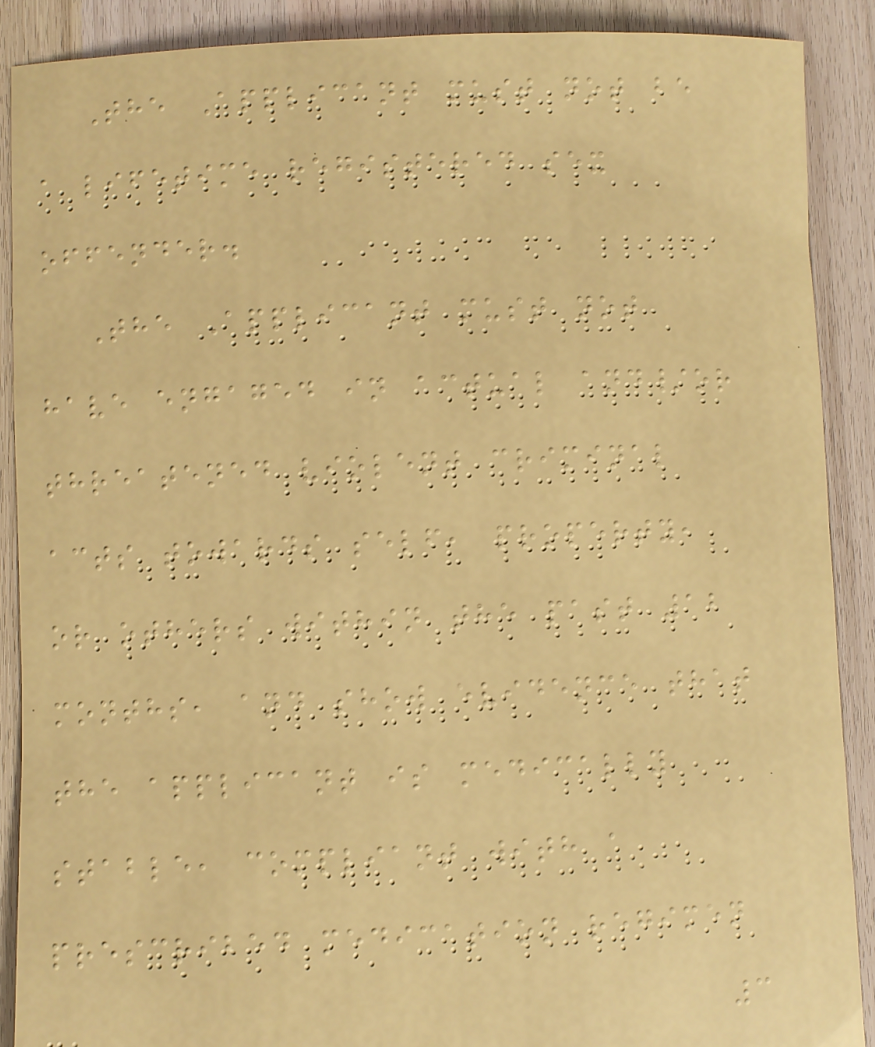The Applicant must not be
a lifetime registered sex
offender.
The Applicant must not
have engaged in actual and/or
threatened violent criminal
acts towards self, property,
or others within the past 12
months, and show evidence that
the applicant is medically
stable, compliant with a
prescribed medication regimen
3
